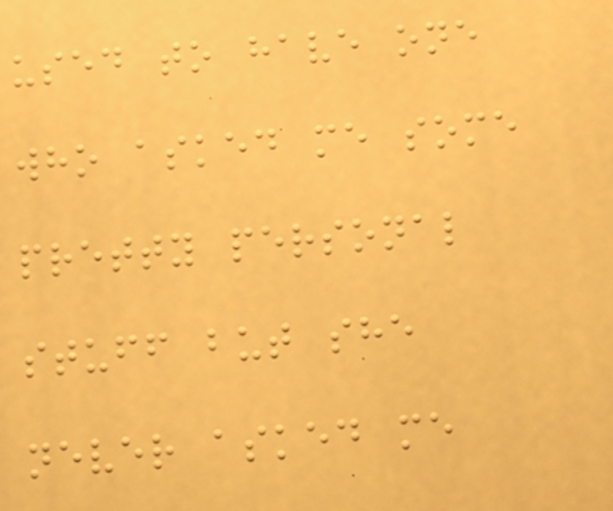used to have one
who asked me some
pretty personal
stuff but she
never asked me
